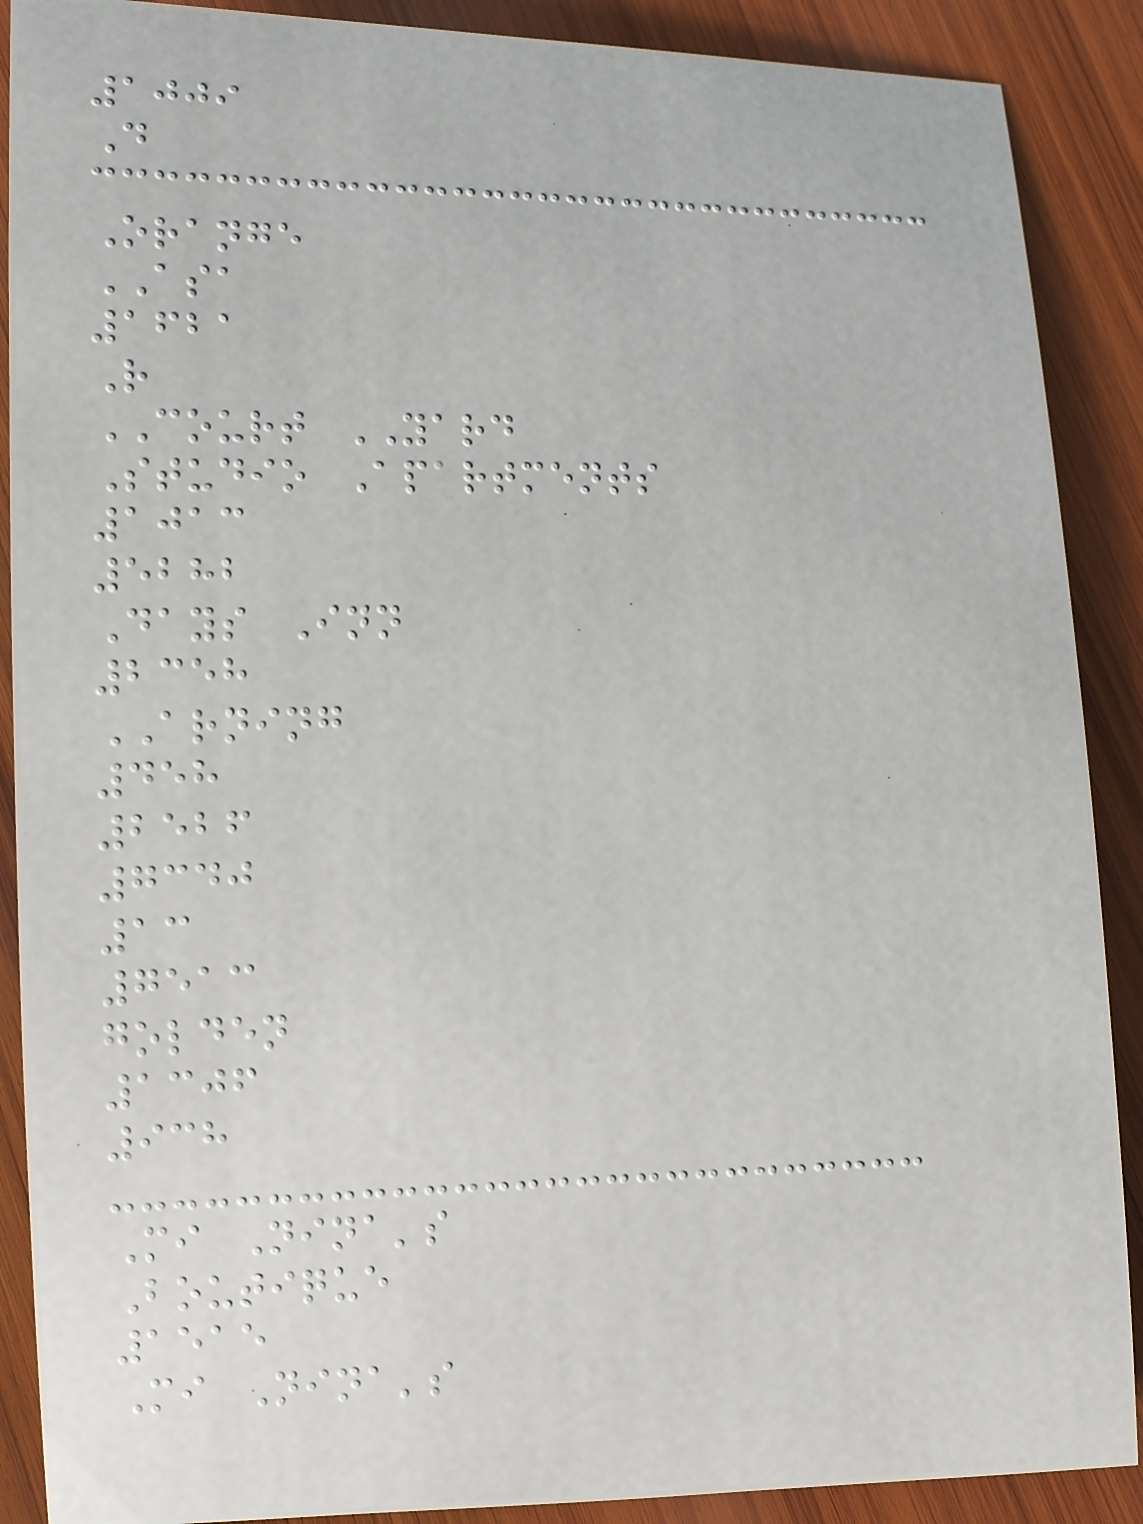1009
D
Orange
ASA
1621
R
COURT YARD
Studio Apartments
1013
5282
Days Inn
2358
ARNING
458
2526
7340
13
7513
golden
1306
938
Mi Nina's
Boutique
1515
Mi Nina's
